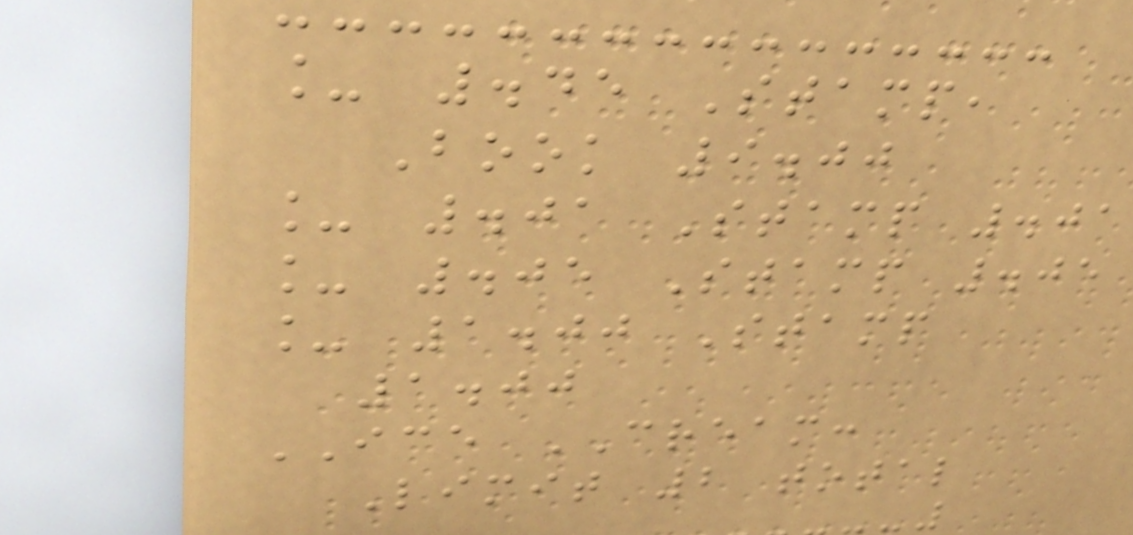_ .45 Stamp,
Book 9.00
_ .01 Stamp .01
_ .05 Stamp .05
_ 1.00 Stamp
1.00
ICE CREAM:
Limit 2 total
